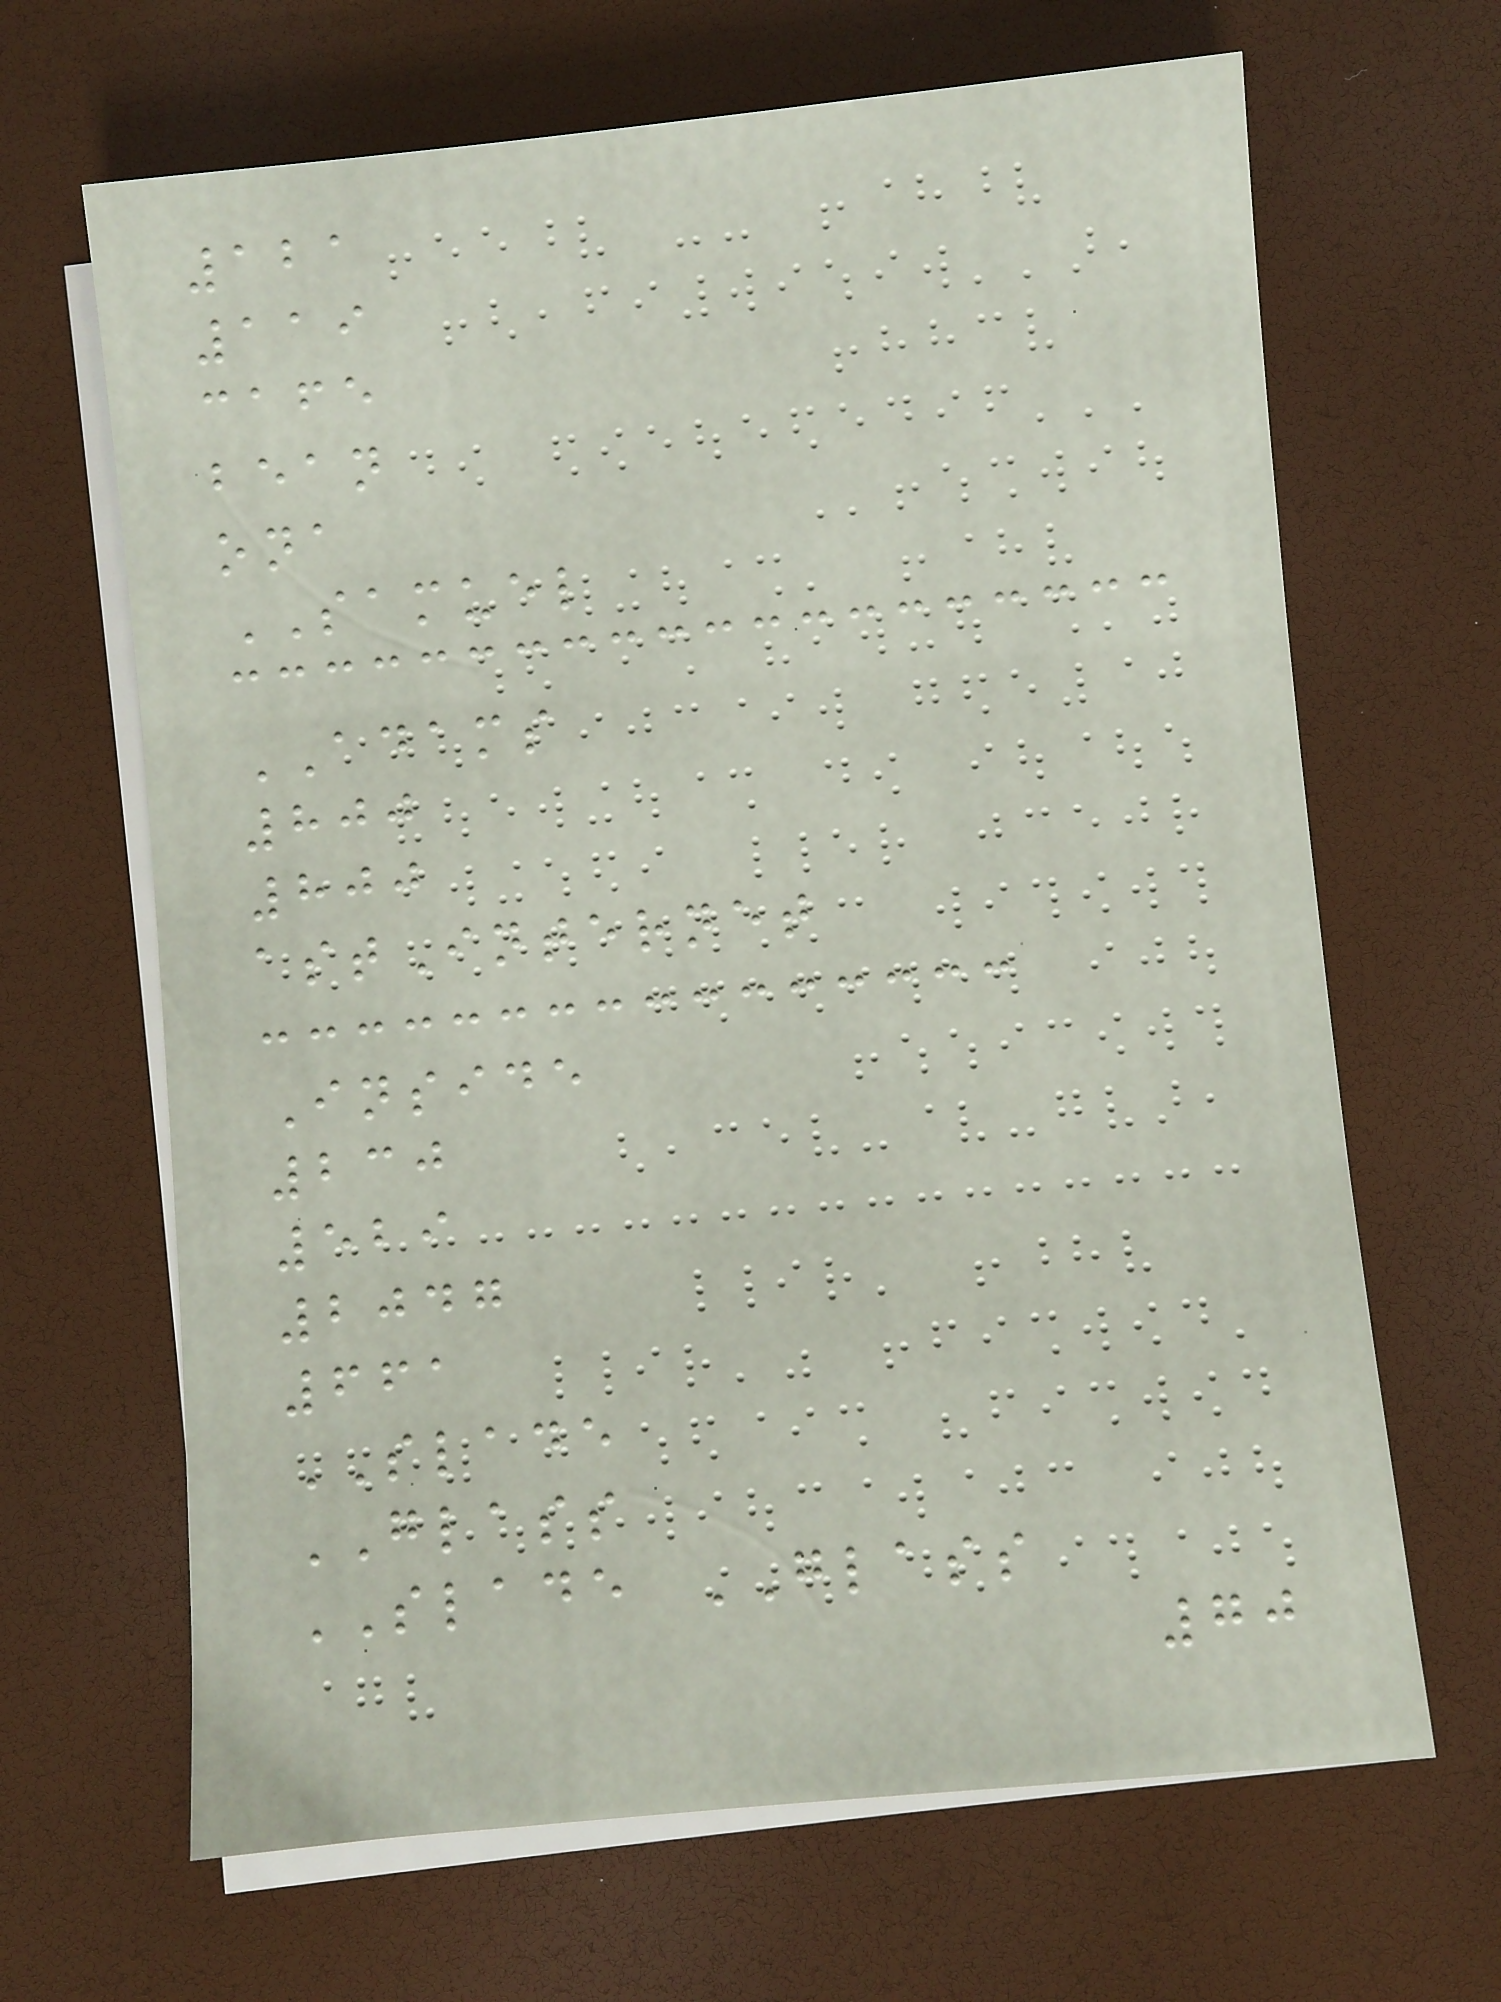121
119
cafe
bean
ona
SAMUEL
ADAMS
800
800
astInternet
Inside
230
529
2047
661
SLADE
GLASS
SLADE GLASS
70
